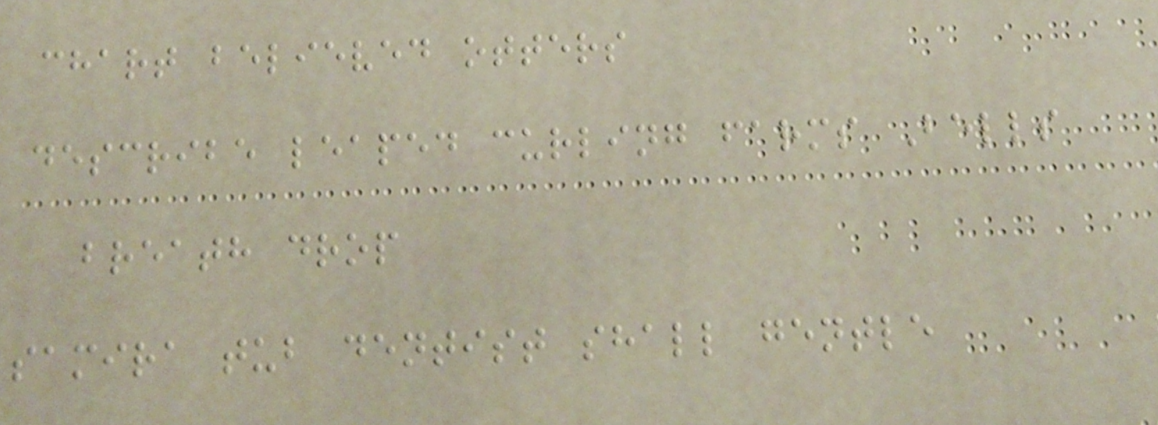chart believed otters
describe leaped curling farms Bells
breath drop
samira tub dentist shall gentle
